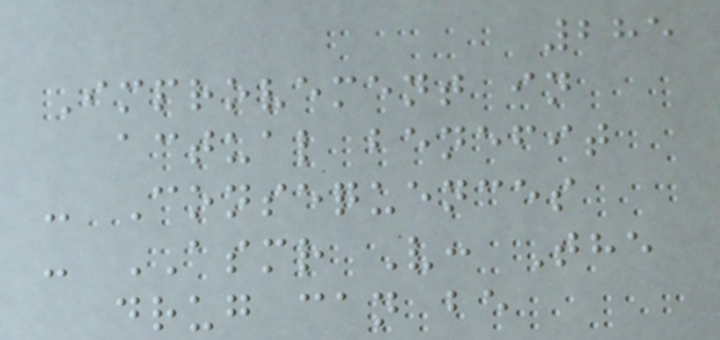285
Improvement in
actual benefit
- Consequences
- ASMR V: The
drug can be
